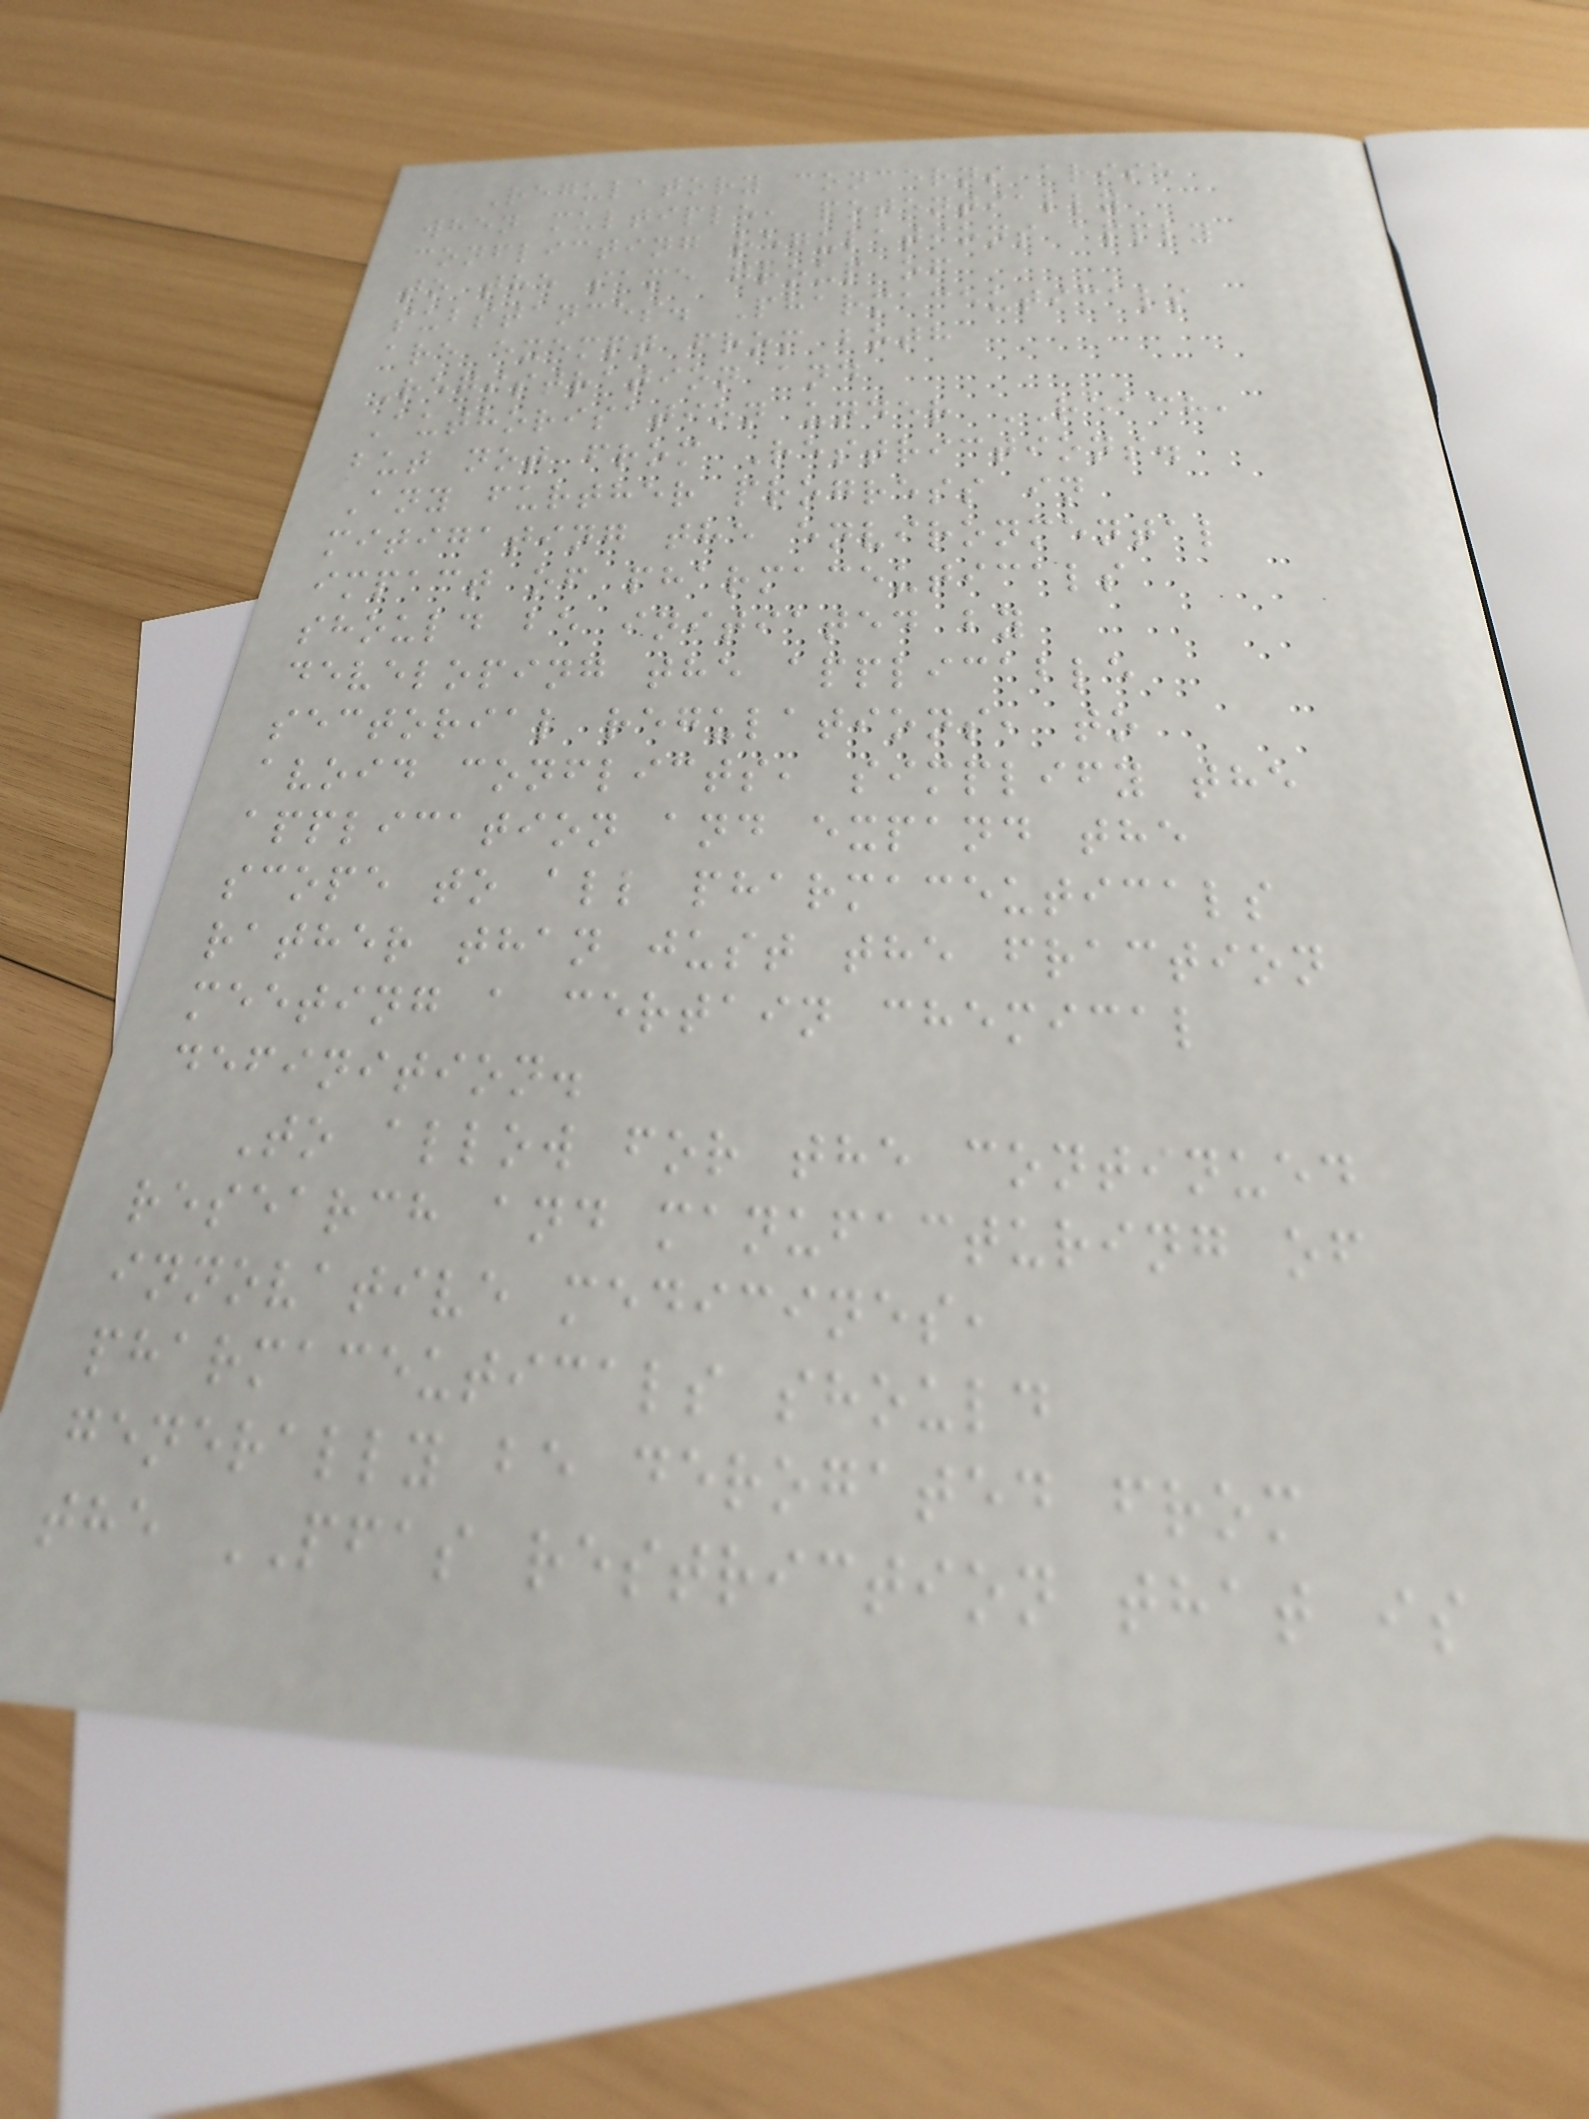Regulatory concerns arise
when multiple, potentially
conflicting regulations apply
to the same group of
substances. Pharmaceuticals
are exempt from both
Registration and
Authorisation under REACH,
but not from Restrictions.
Any further progress in
mitigating the environmental
impact of pharmaceuticals
should be initiated by
developing the applicable
sectorial regulations, to
avoid conflicts, simplify the
application and expand the
scope to all pharmaceuticals
rather than just the fraction
meeting a certain chemical
definition.
To allow for the continued
research and manufacturing of
innovative medicines,
pharmaceuticals should
generally be derogated from
the PFAS restriction that is
